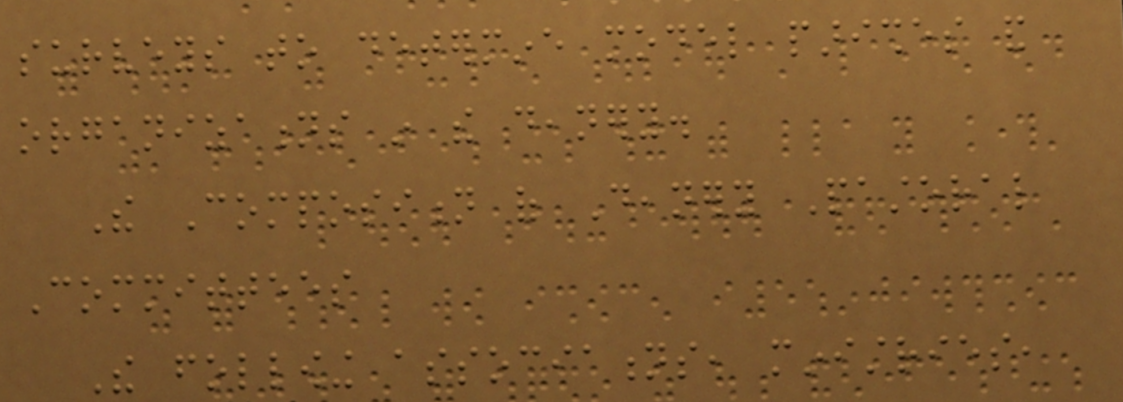surveys to determine model parishes and
organizations in the deanery.
The Composition of Deanery Pastoral
Committees
The following associations, ministries,
